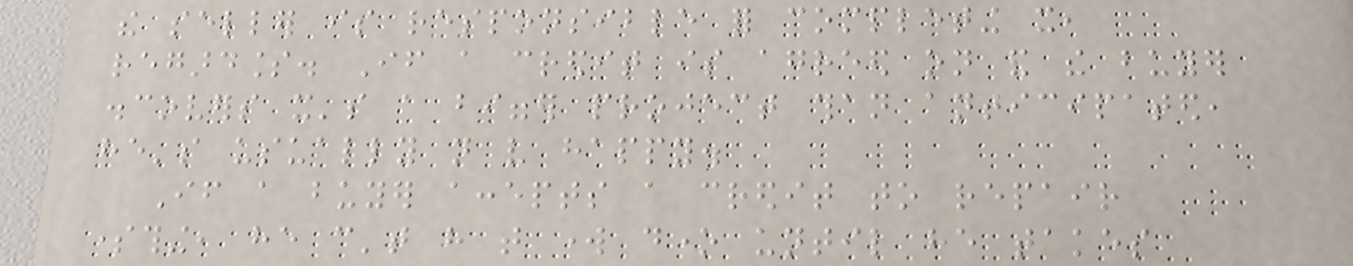the seller is responsible for completing it,
regardless. If a credit is agreed on and the buyer
discovers it's a bigger project than anticipated,
he's usually not very happy.
If a buyer accepts a credit to repair
something, he can't have that work done until he takes
